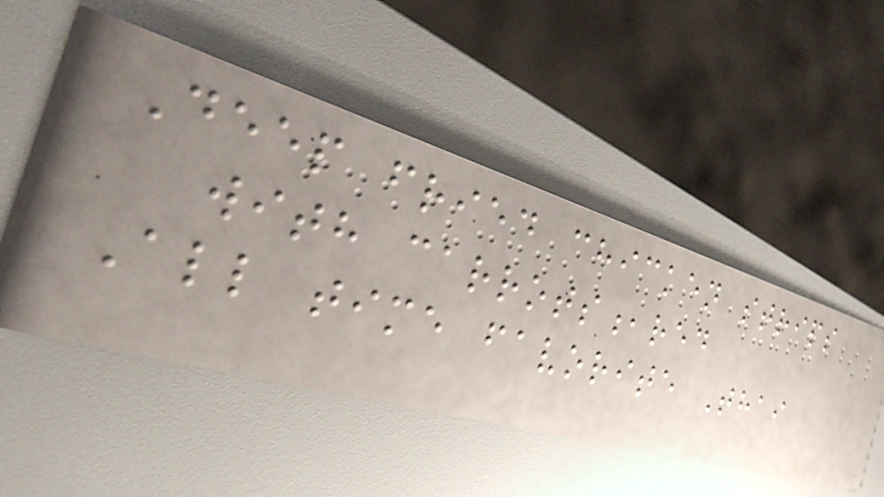Deep fried chicken strips
with carrots,red
All time favorite Thai
